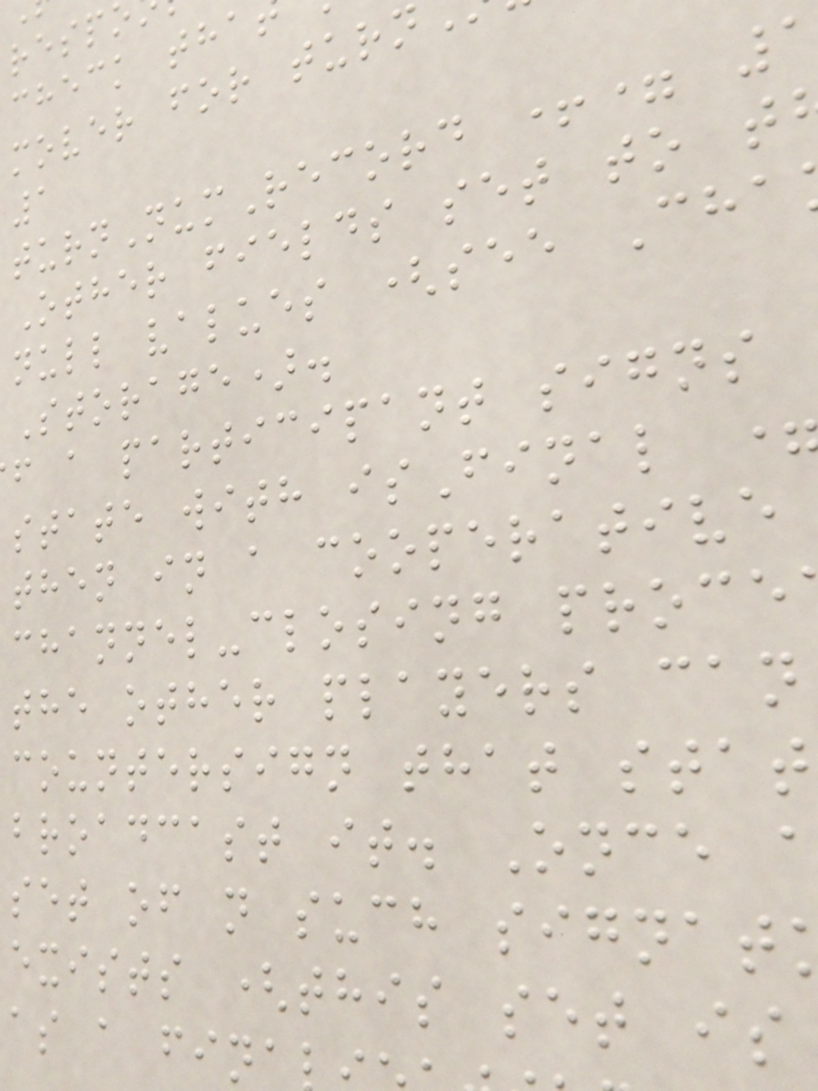check tha
mover for turn
1
turnNumRecord +=
Other fields set to t
null values (see Cha
Storage).
f a participant signs
state with isFinal
then in a cooperative
channel-closing proce
the other players can
countersign that stat
broadcast it. Once
set of n such signat
exists (this set is
as a fina
